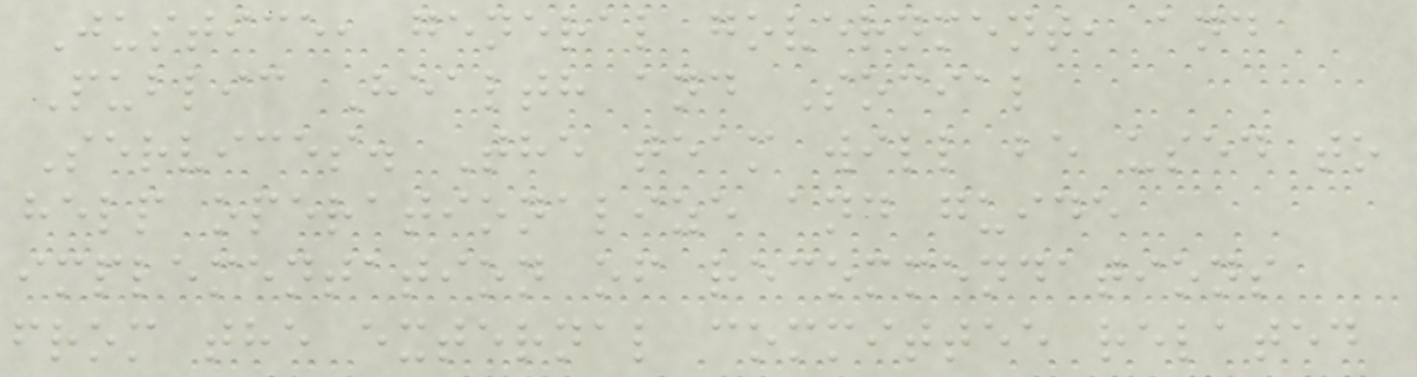Justice, general government, and
Public Health and Social
Services. The team will be used to
help operationalize and guide
implementation of recommendations
from the external committee related
